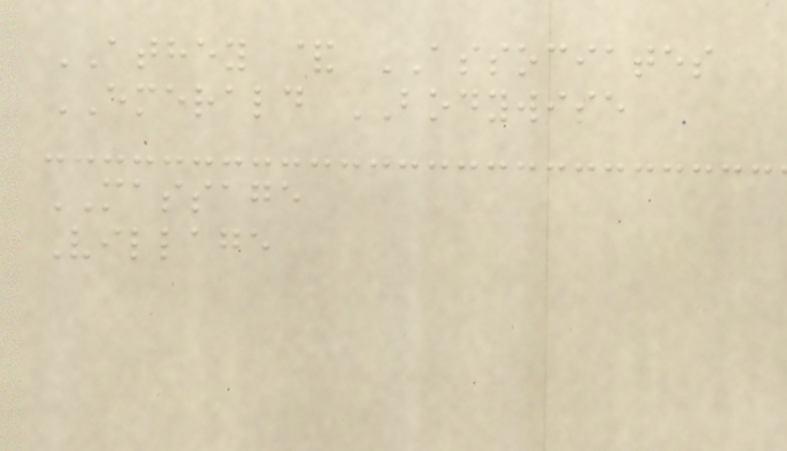ATHEY & ASSOCIATES
EMERALD BODYWISE
MASSAGE
Village
